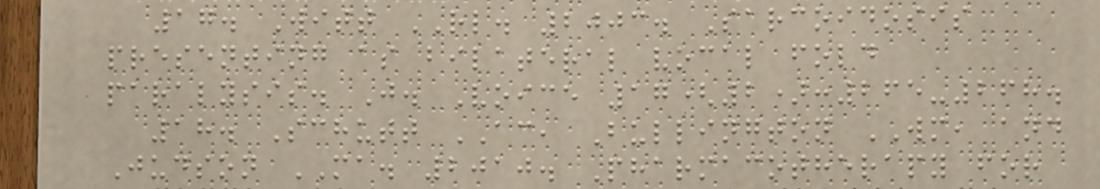17. Witt RL. 2003. Sarcoidosis
presenting as bilateral vocal fold
paralysis. J. Voice 17(2):265-268.
18. Schutt AC, Bullington WM, and
Judson MA. 2010. Pharmacotherapy for
